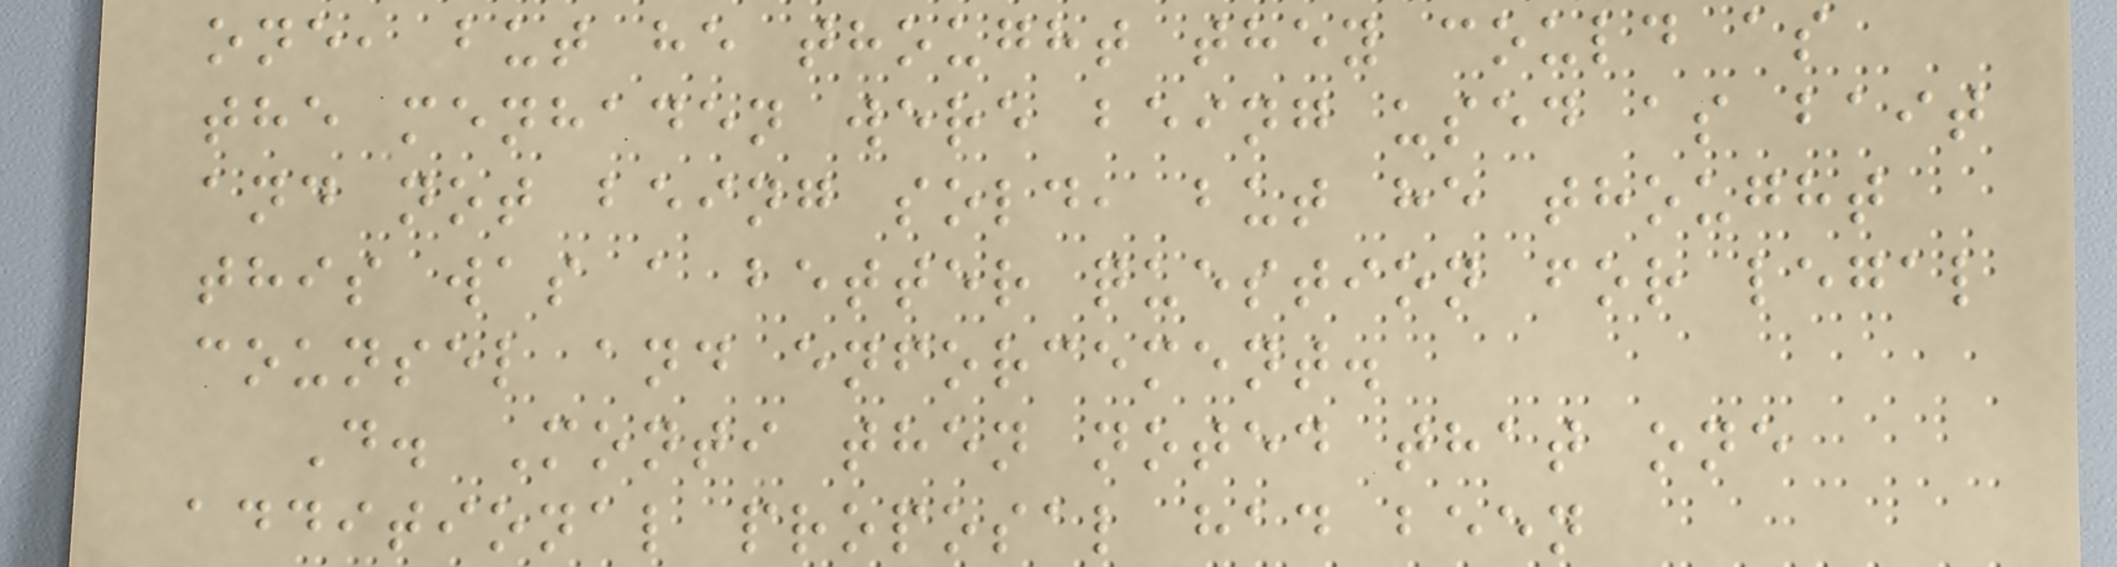one, but he thought they could as
the menhaden were being used as bait
and not being sold, but he thought
this was a better question for legal
counsel and enforcement.
D. Monti then noted that one
additional proposal had been
